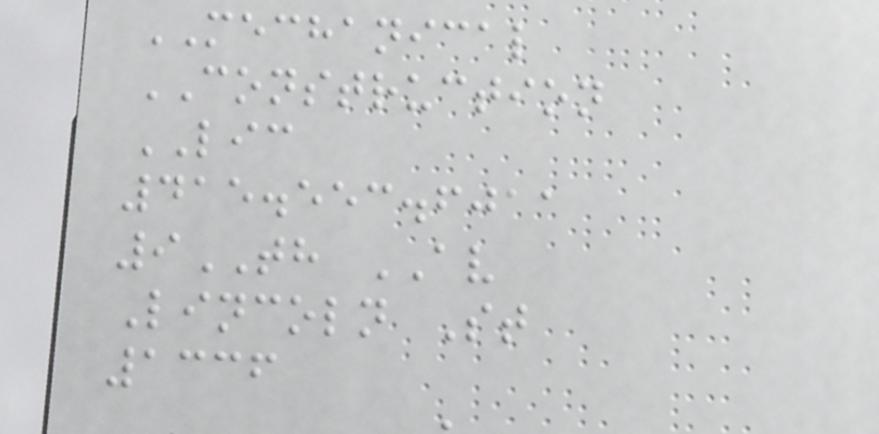MECHANICAL
CONSTRUCTION
LIC
415.553.6011
9TH AV
Lincoln St
1336
